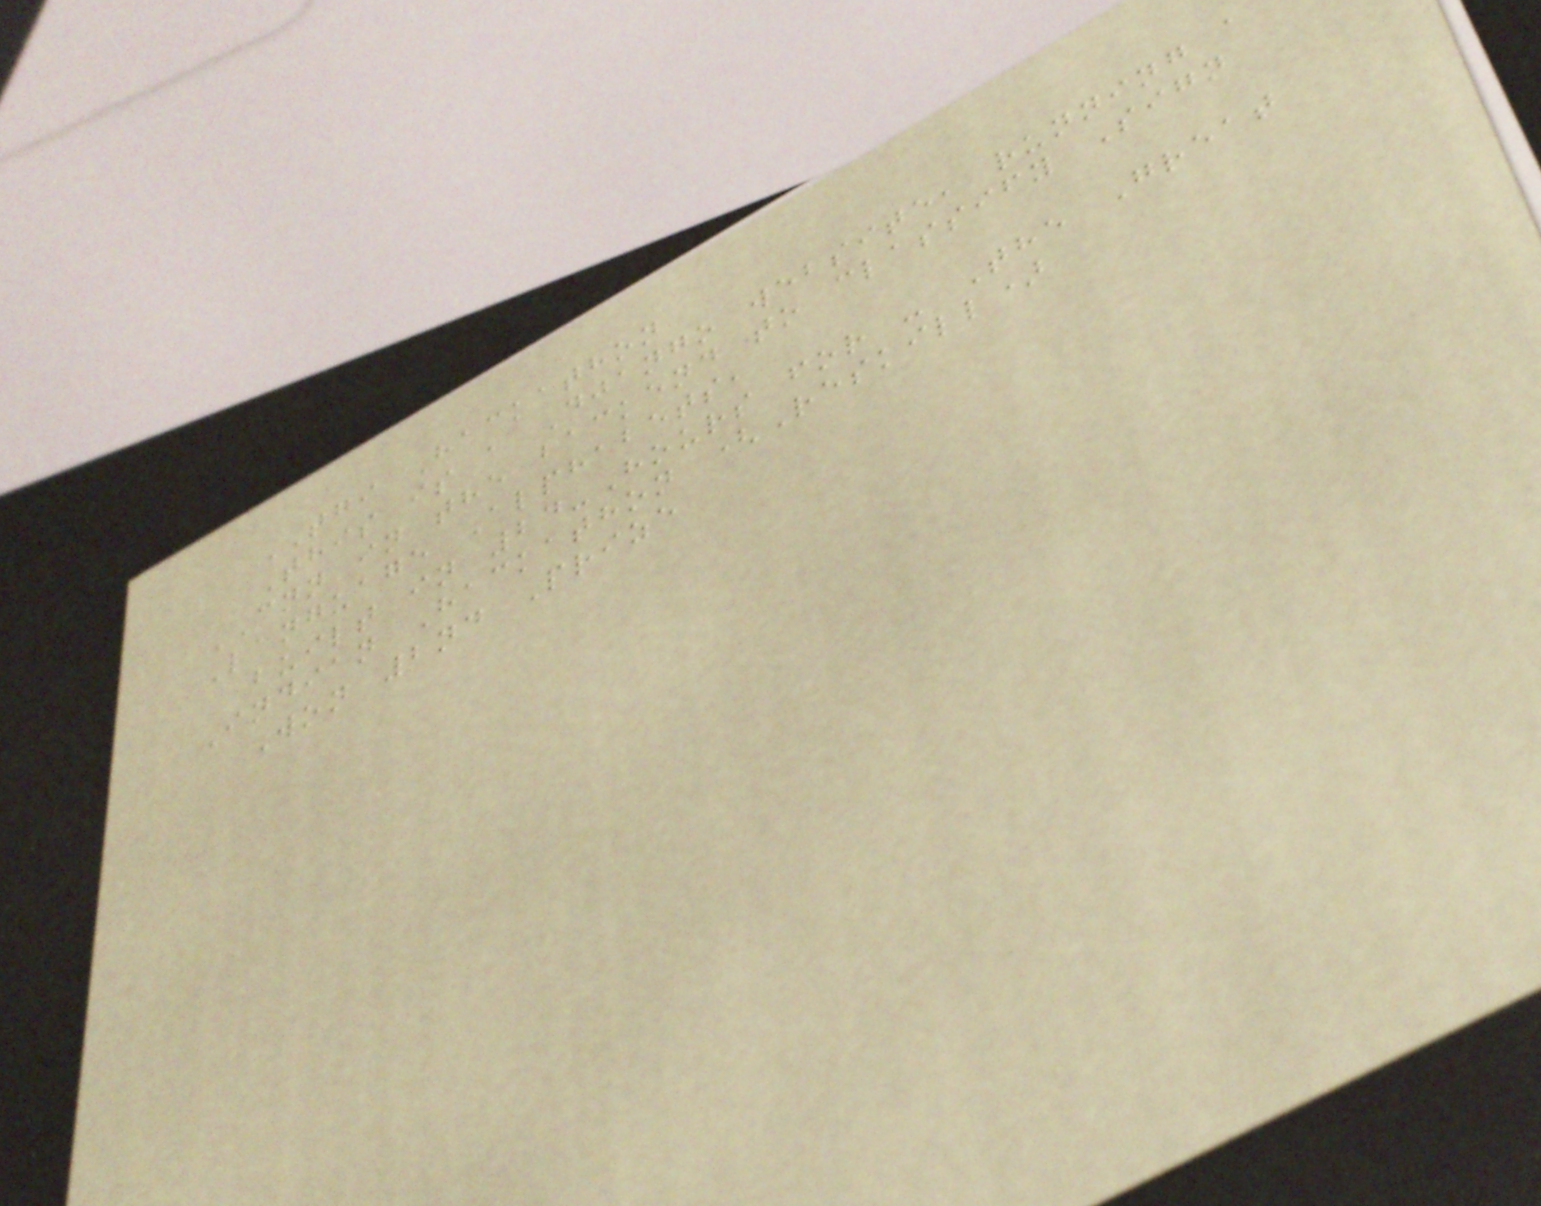TGI Hackathon
This is a Django website, running a
CNN in the backend to classify Sign
Language Alphabets,
built in 24-Hours for - The Great
Indian Hackathon (Reskill)
Won 2nd Prize
